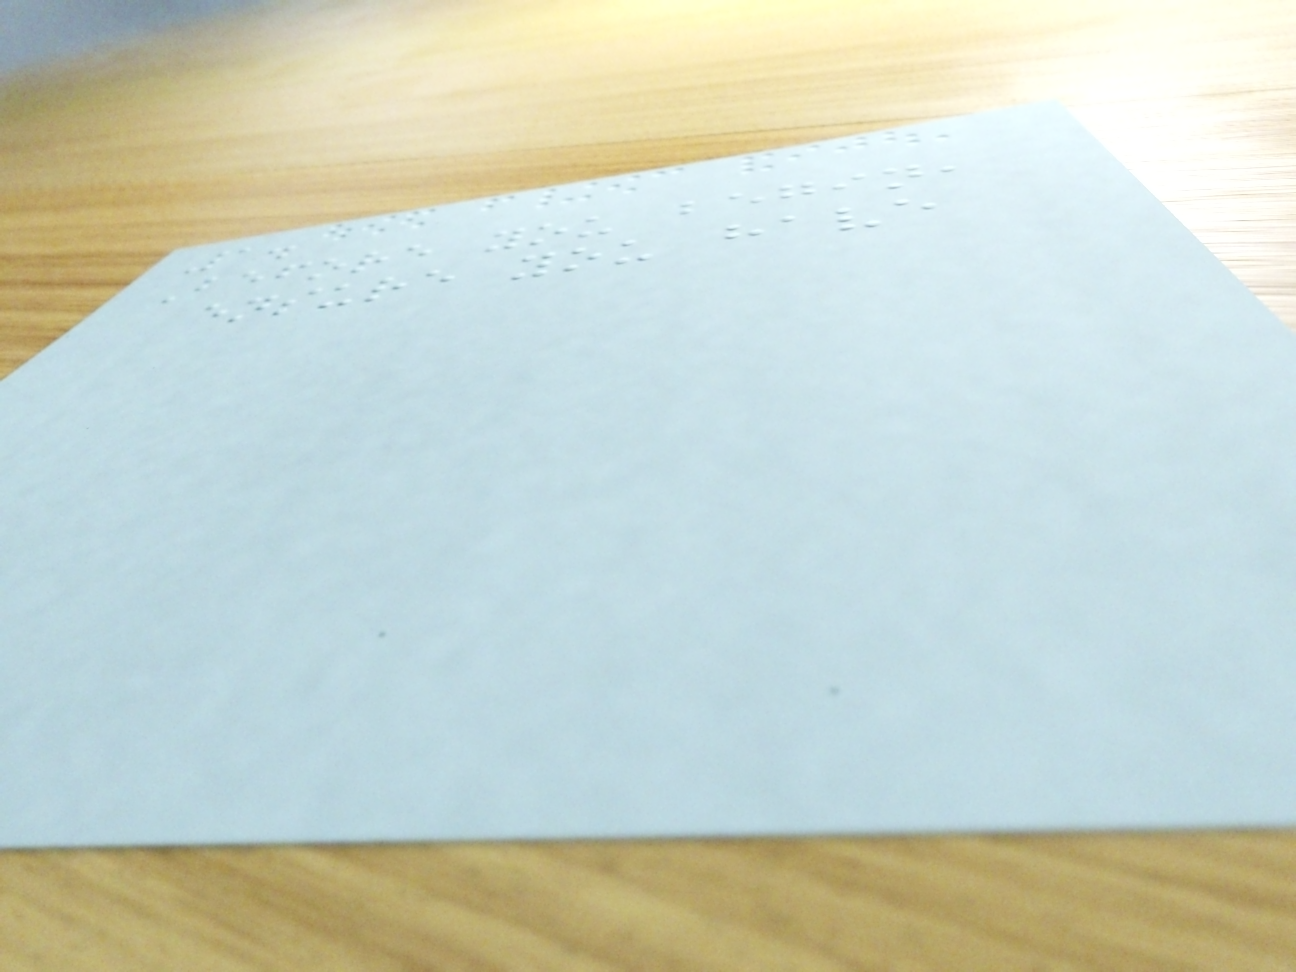1.
Before you begin,
ensure you have
